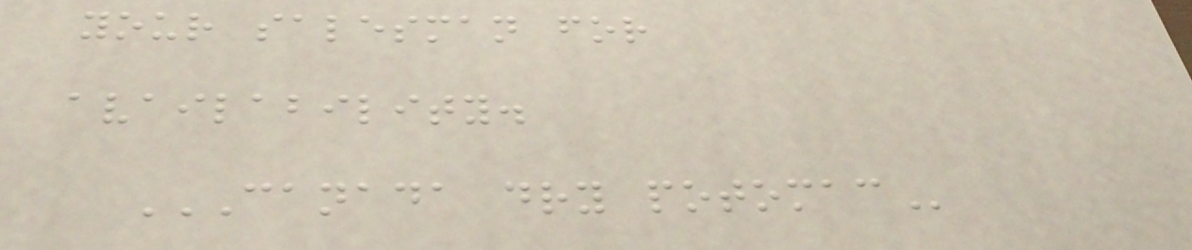your salesman for
availability.
CANADA DRY POTOMAC
